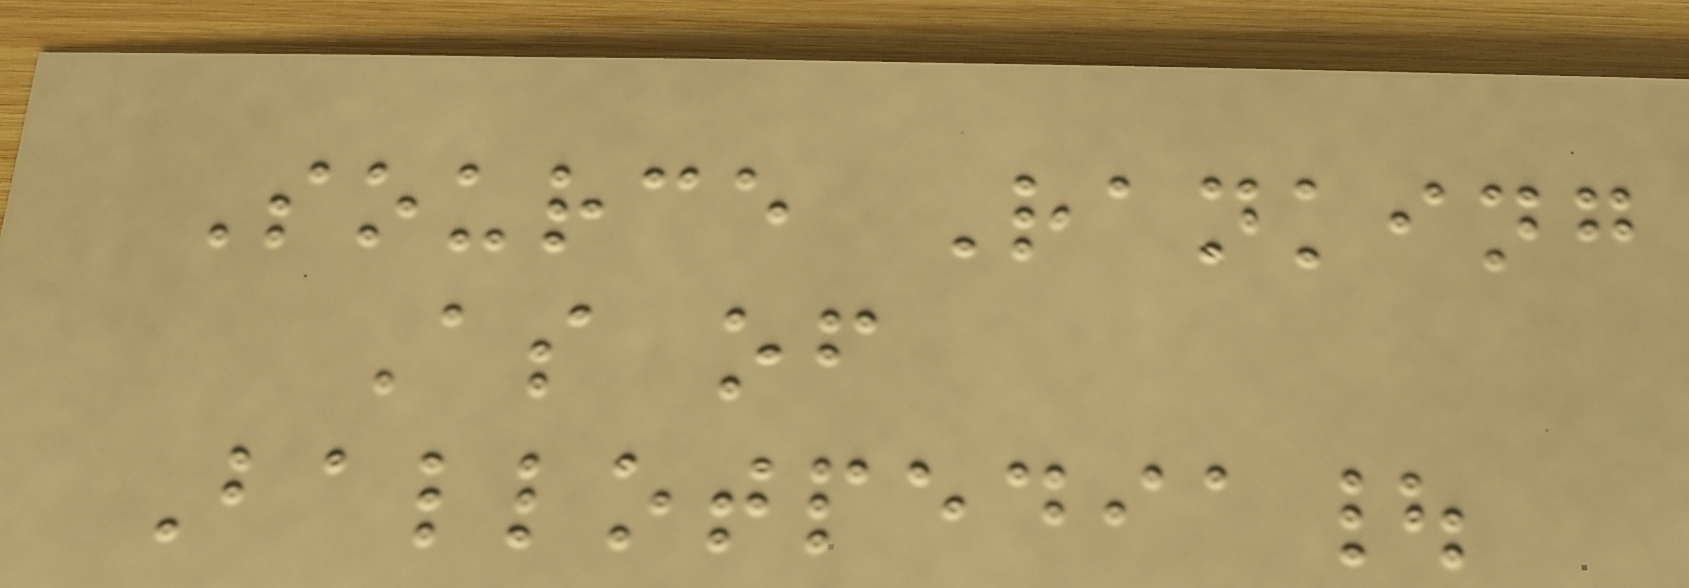Source Ranking
As of
Ballotpedia|
